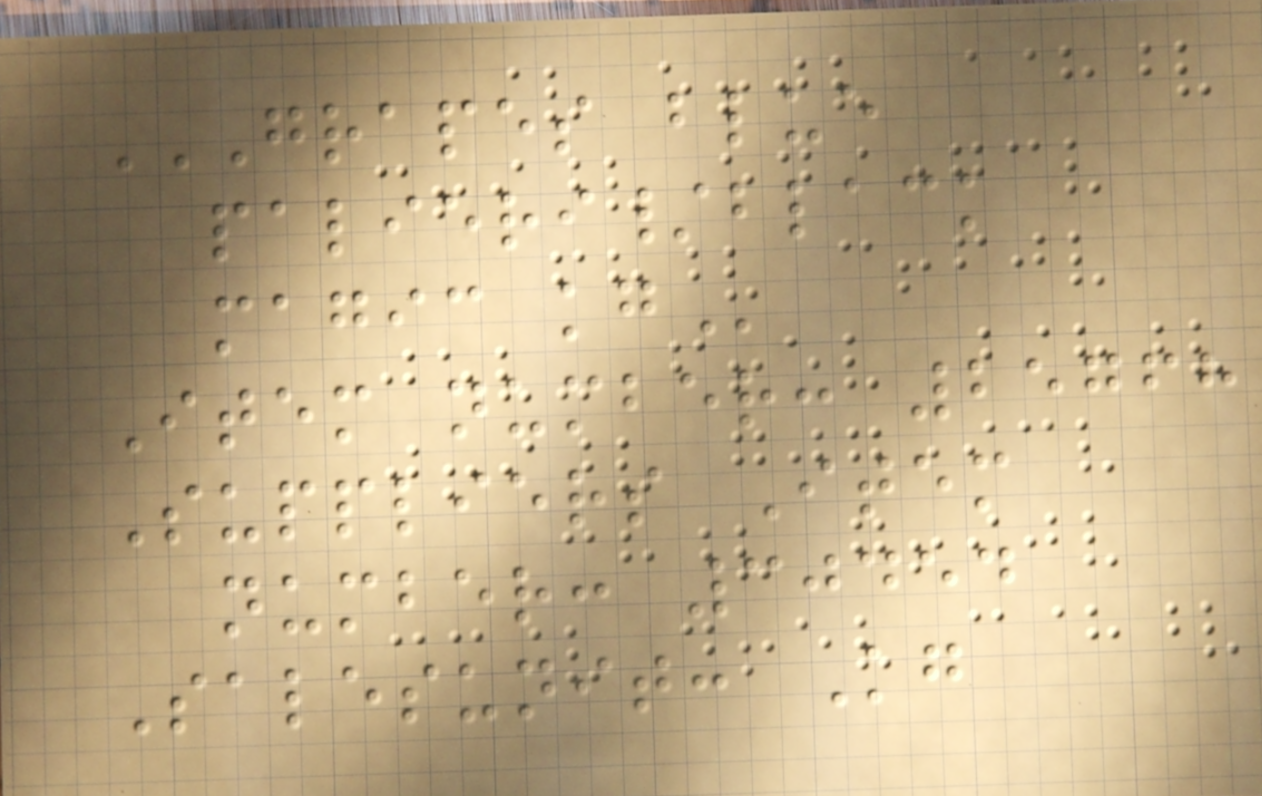GRAPES BLUE
PALIERI/BLACK
MAGIC KG
Item number: 25768
Suppliers Item
number: 30454
Salesunit: Kg
